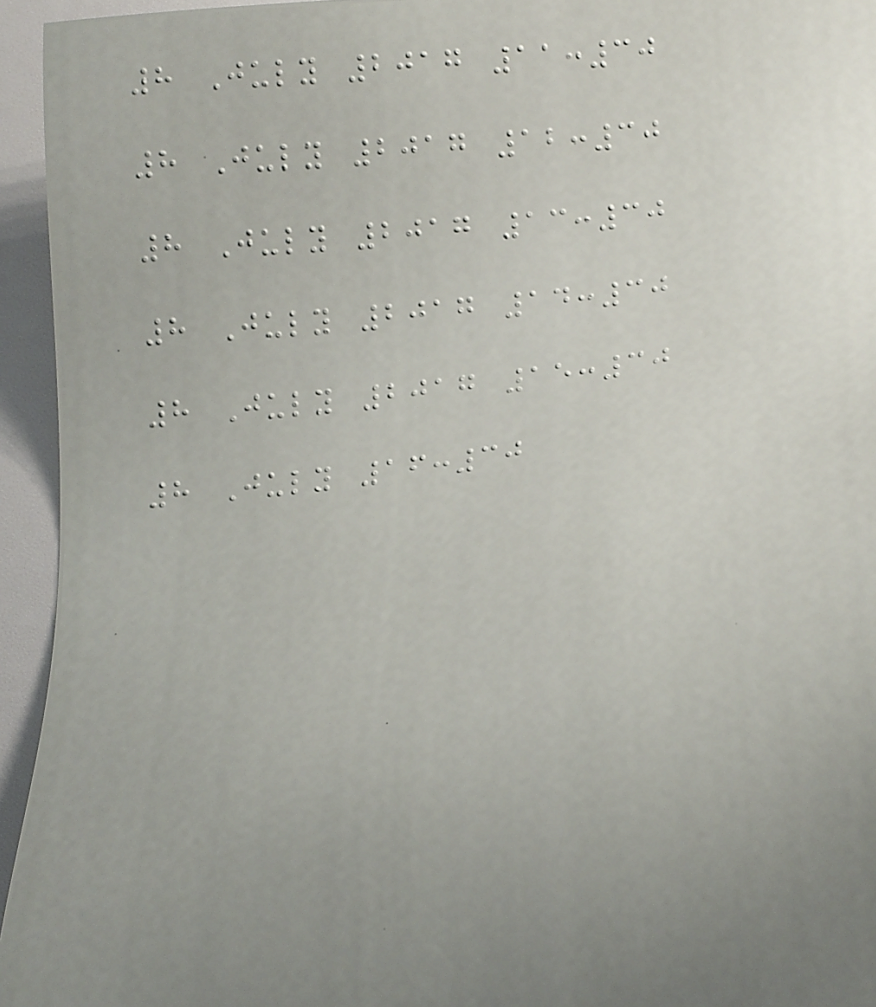8 July 2017 11:30
8 July 2017 12:30
8 July 2017 13:30
8 July 2017 14:30
8 July 2017 15:30
8 July 16:30
